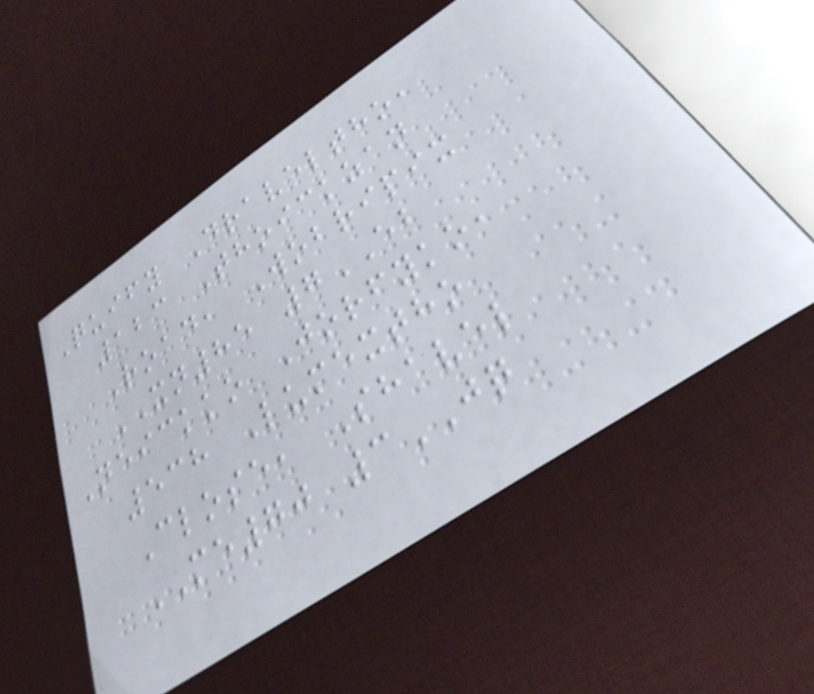Quify Draveltho,
123 Thoickzan
Road, Wobripix
XN85 7EB
Neickko Jorfyko,
538 Lumextho
Close, Shavel
ME70 3JQ
